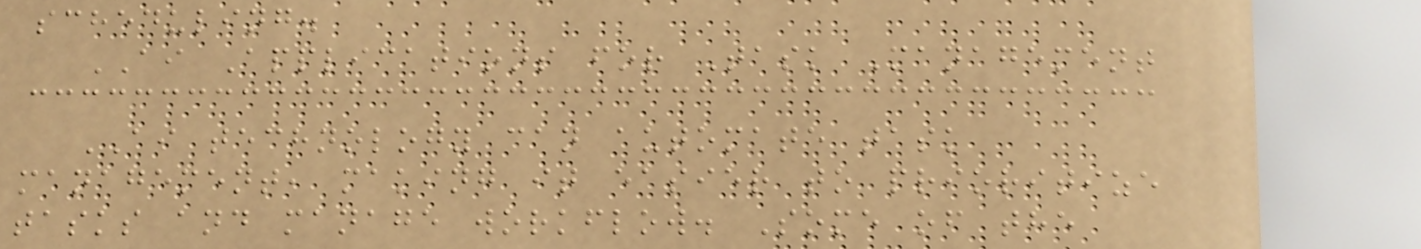scheduling.
AI Applications for Task Management
AI technology can automate task
management, making it easier to prioritize
tasks and manage workflow. Some of the
